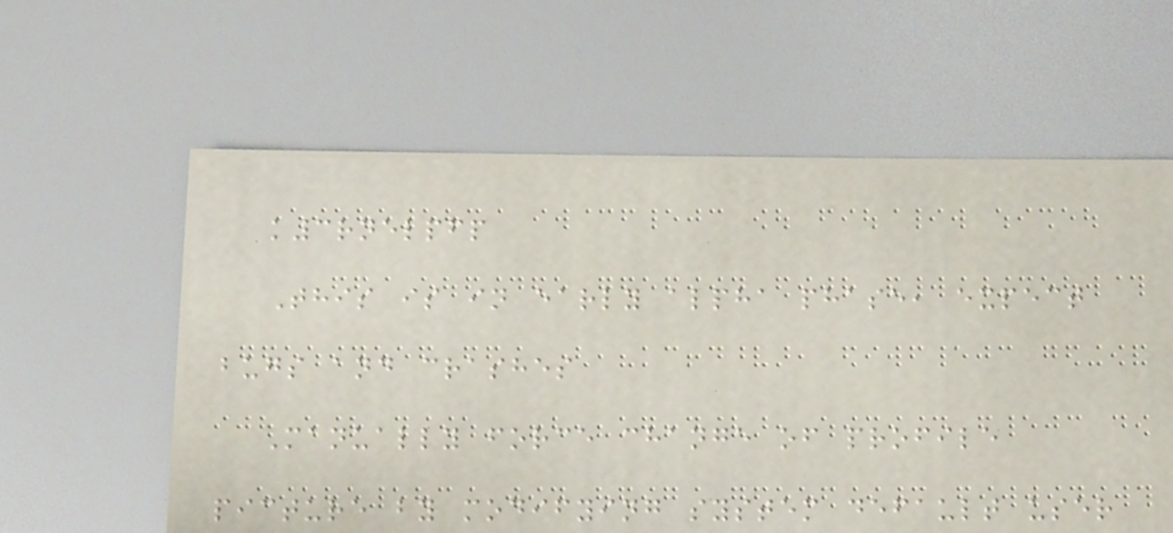k3rnelpfp
This is in early alpha phase, expect
bugs and crashes
Manually force change of profile
picture by modifying system default user
